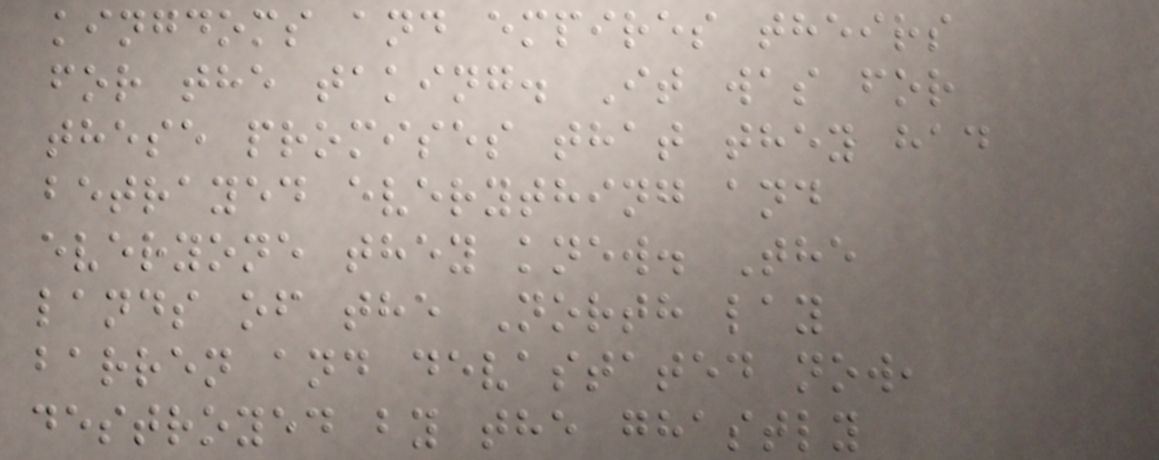kingdoms and empires theirs
for the taking. It was for
these promises that they had
betrayed everything and
everyone they knew. The
lands of the North lay
barren and devastated now,
destroyed by the ghastly
